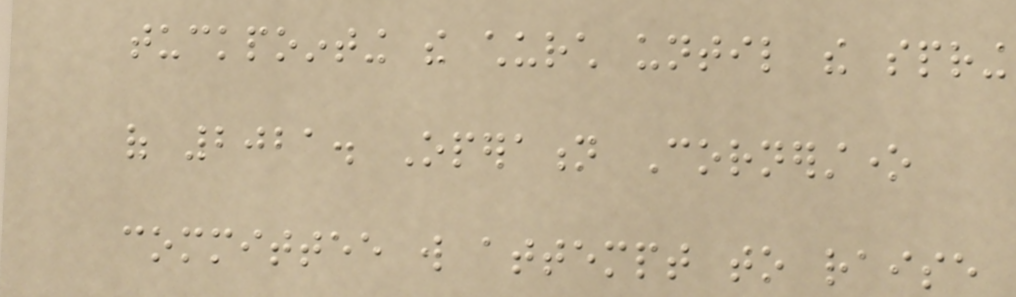tuckpointing the church until the spring
of 2021. Operation Cornerstone
committee will attempt to raise
